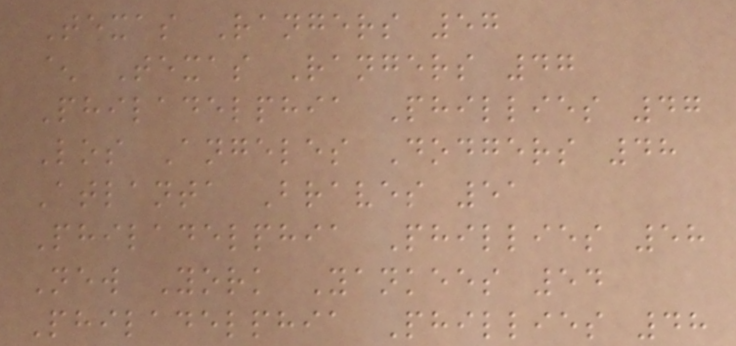Texas Rangers 57
^ Texas Rangers 47
Philadelphia Phillies 47
Los Angeles Dodgers 48
Atlanta Braves 51
Philadelphia Phillies 58
New York Yankees 54
Philadelphia Phillies 48
